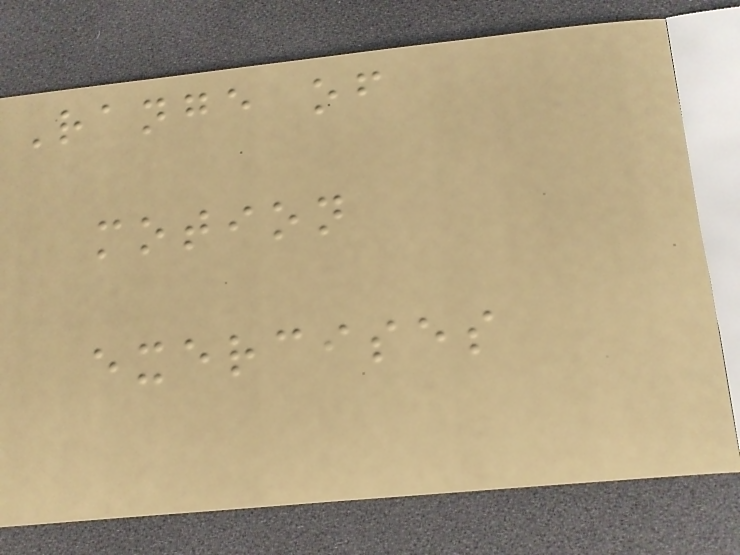Range of
motion
exercises
